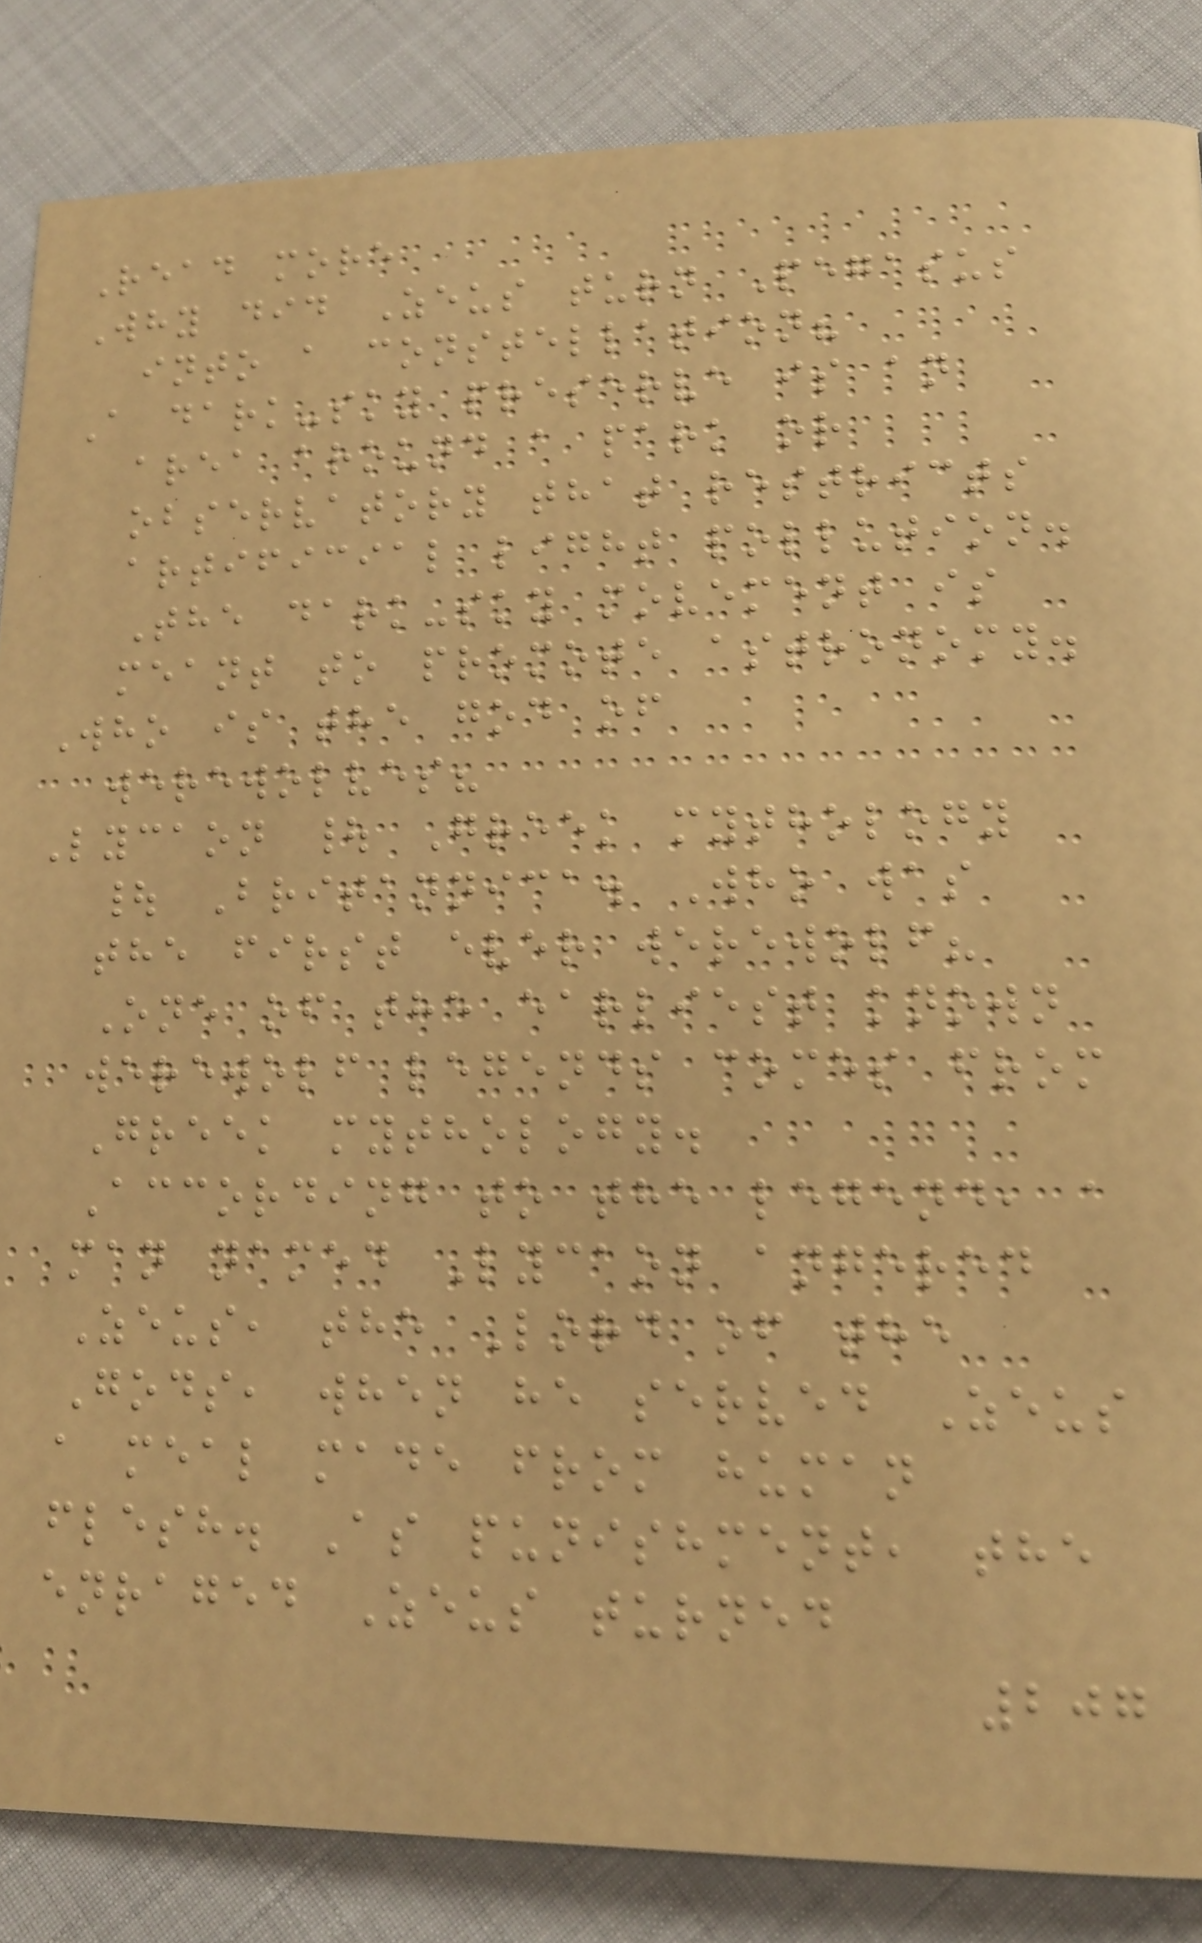Read more
Why did Zeus turn Pegasus
into a constellation?
A dark-sky preserve is an
area around a park or
observatory that restricts
artificial light pollution.
The dark-sky movement is
meant to promote astronomy.
Who is the god of
werewolves?
Lycaon | Greek mythology
| Britannica. Who was
the first ever werewolf?
One of the earliest known
werewolf legends comes from
Greek mythology.
According to the legend, a
man named Lycaon angered
Zeus, the Lord of the
Gods, when he served Zeus
a meal made from human
flesh. As punishment, the
enraged Zeus turned
207
